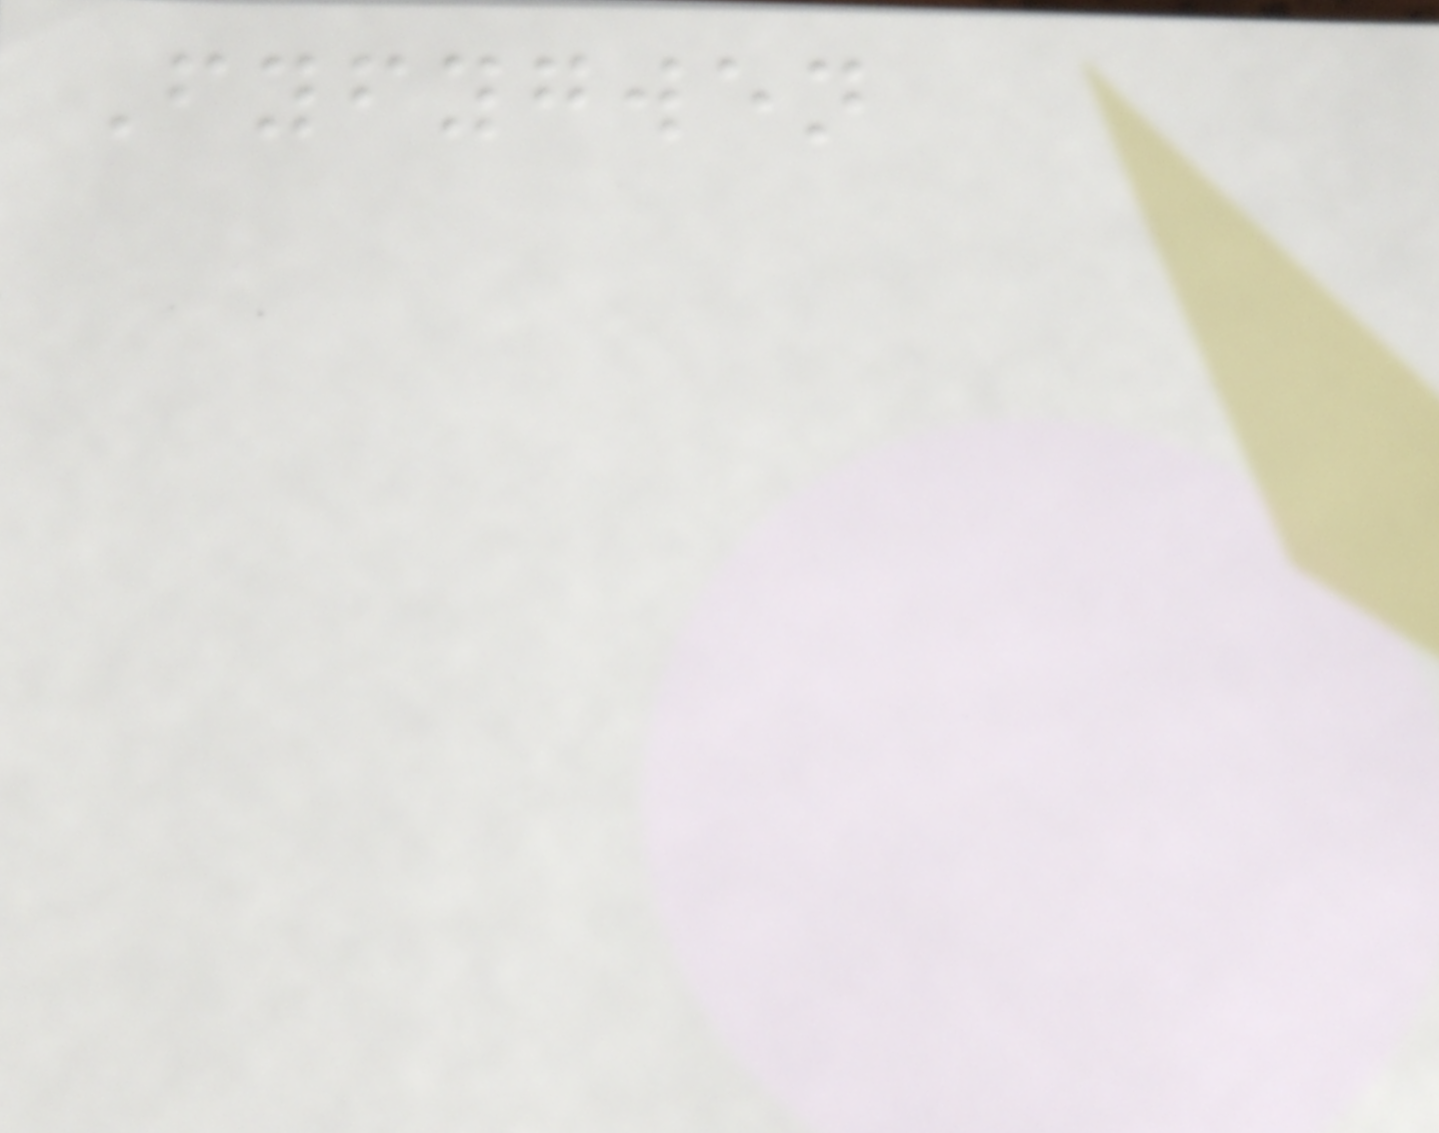Fyfygwen
